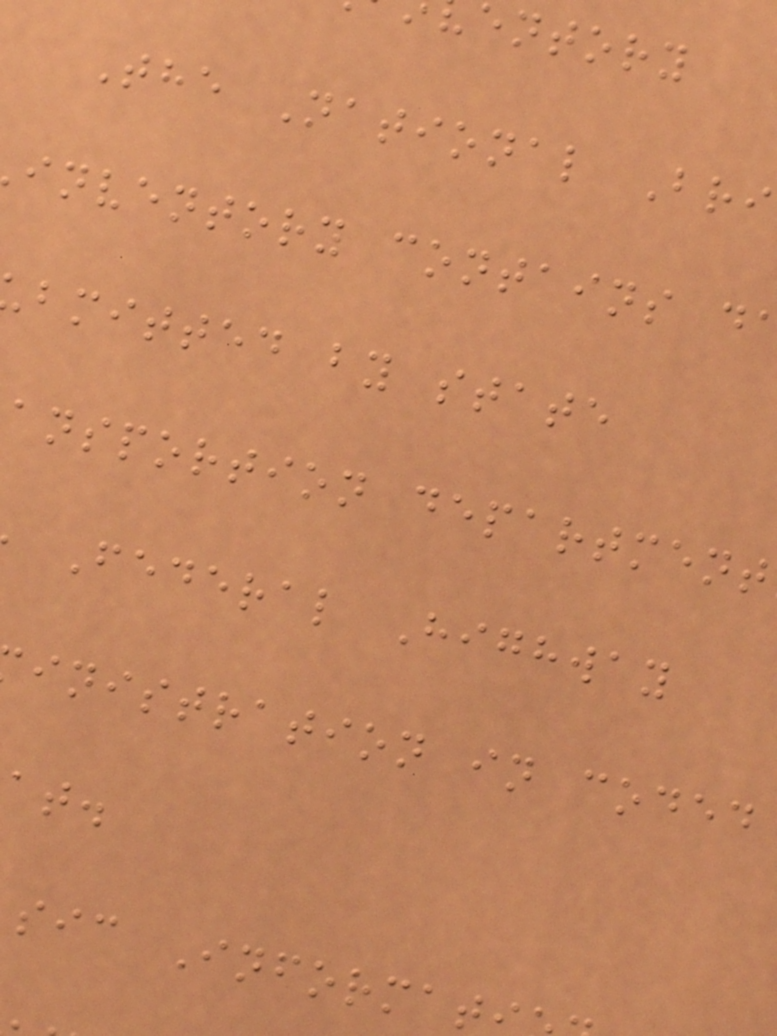entory
The National Bri
inventory contains d
bmitted by state
ansportion department
Federal Highway
inistration in coded
sic Informat
